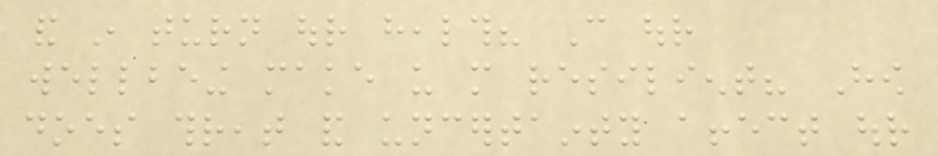and in turn our health? Can our
wellbeing make us more resilient? How
does threat and uncertainty affect our
